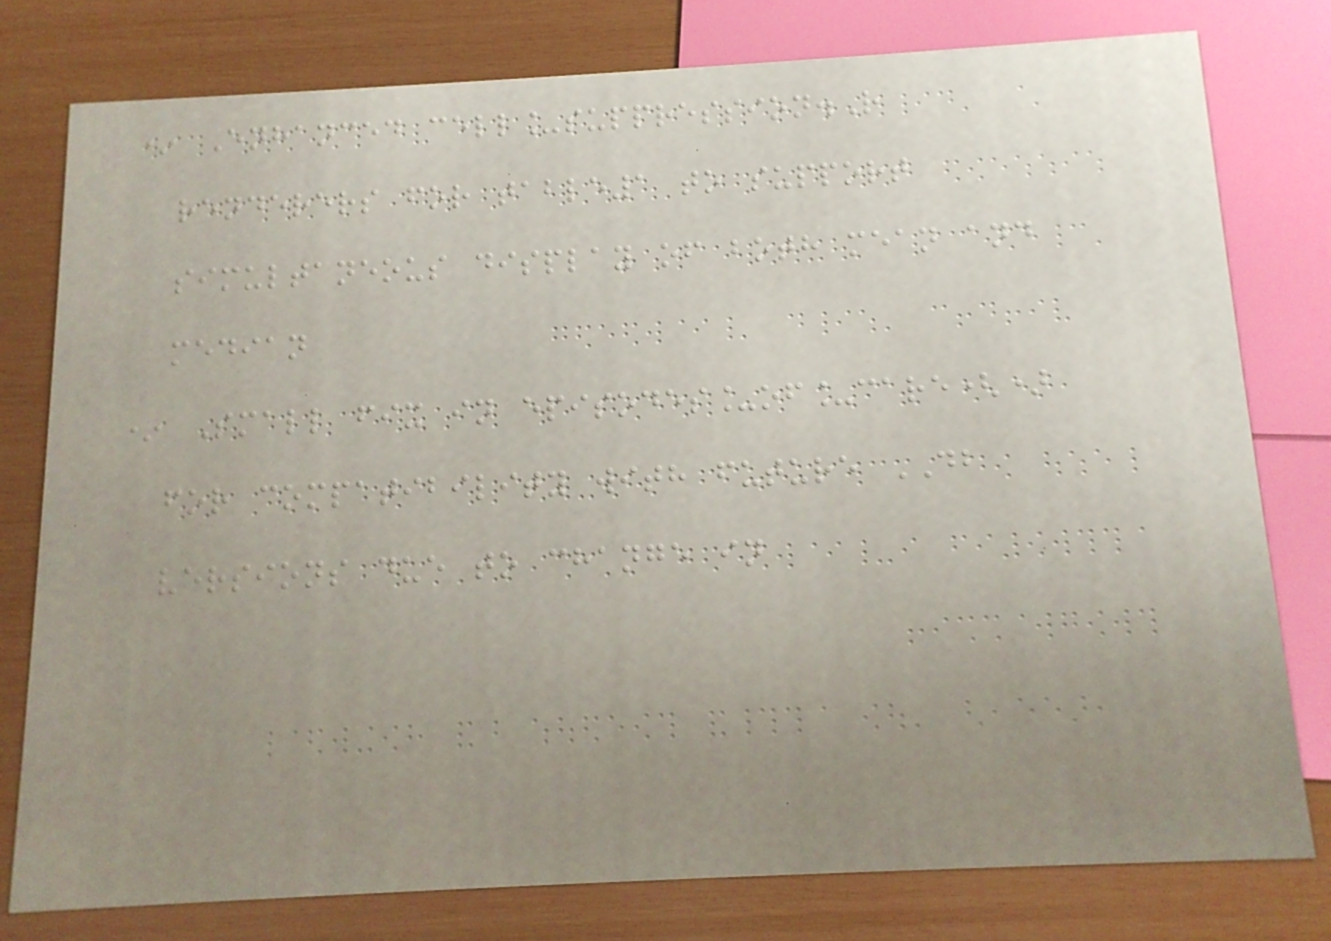* Enhanced cell_suppression.R
renderers for table1 to support
simultaneous display of both mean and
median
* Small fix in episodes_of_care()
for compatibility with future DB
versions due to change in
